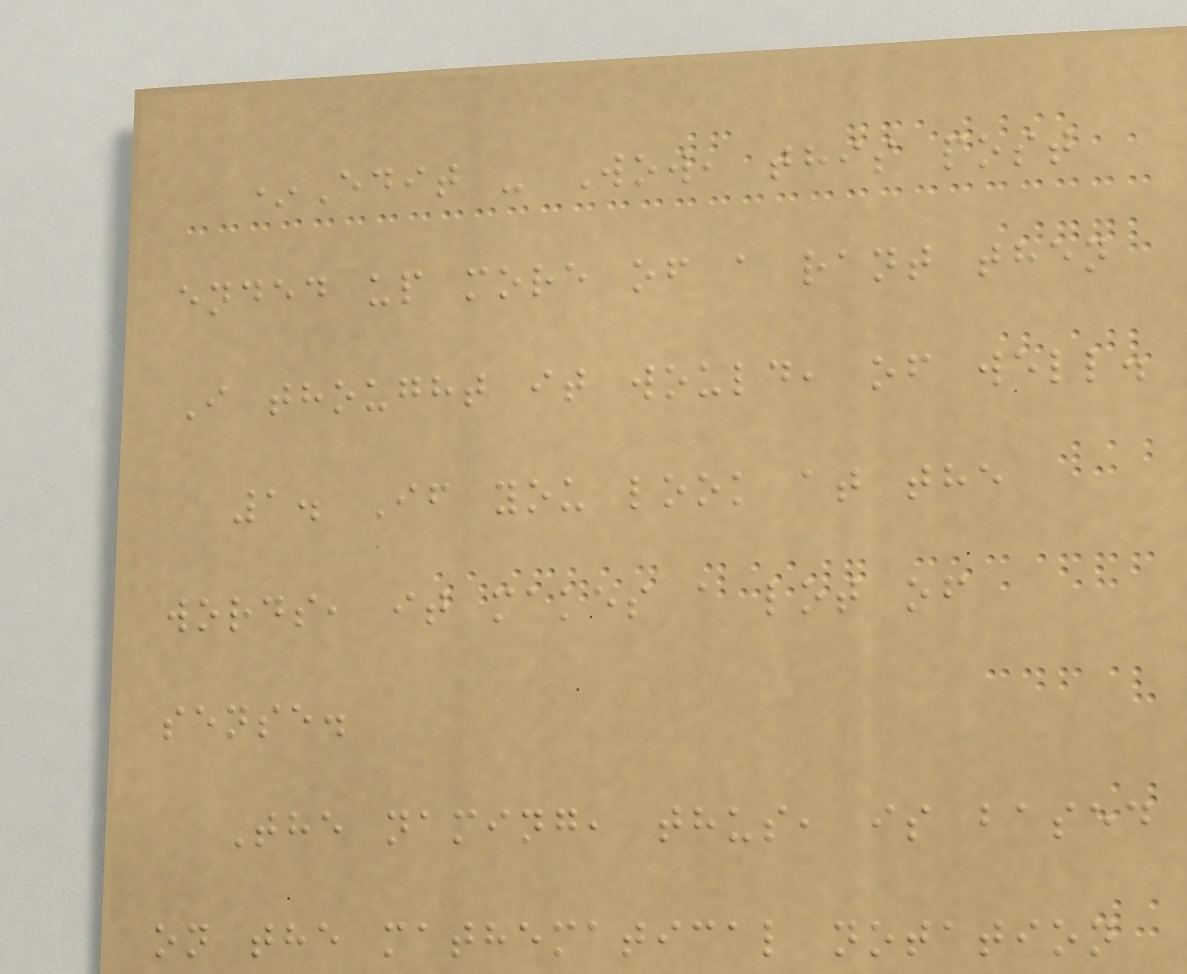*Edit - Wow, this post
ended up more of a rant then
I thought it would, of well.
1. If you look at the
words, it makes a lot of
sense.
The naming, thus, is based
on the mathematical notation
